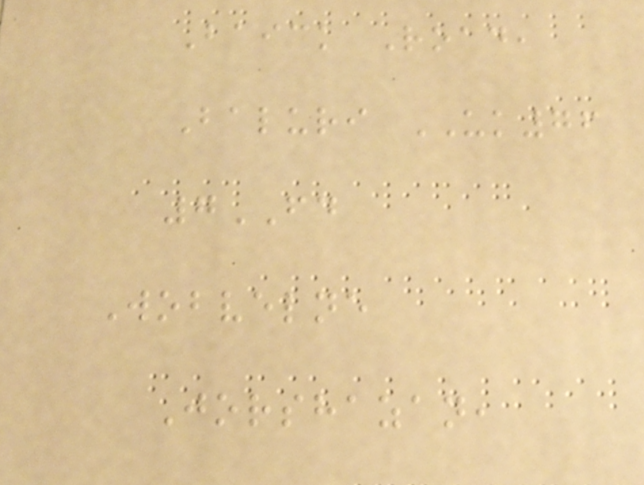Baick Road,
Baluri UK76
7FD
Wobvelne
Jorshazan,
